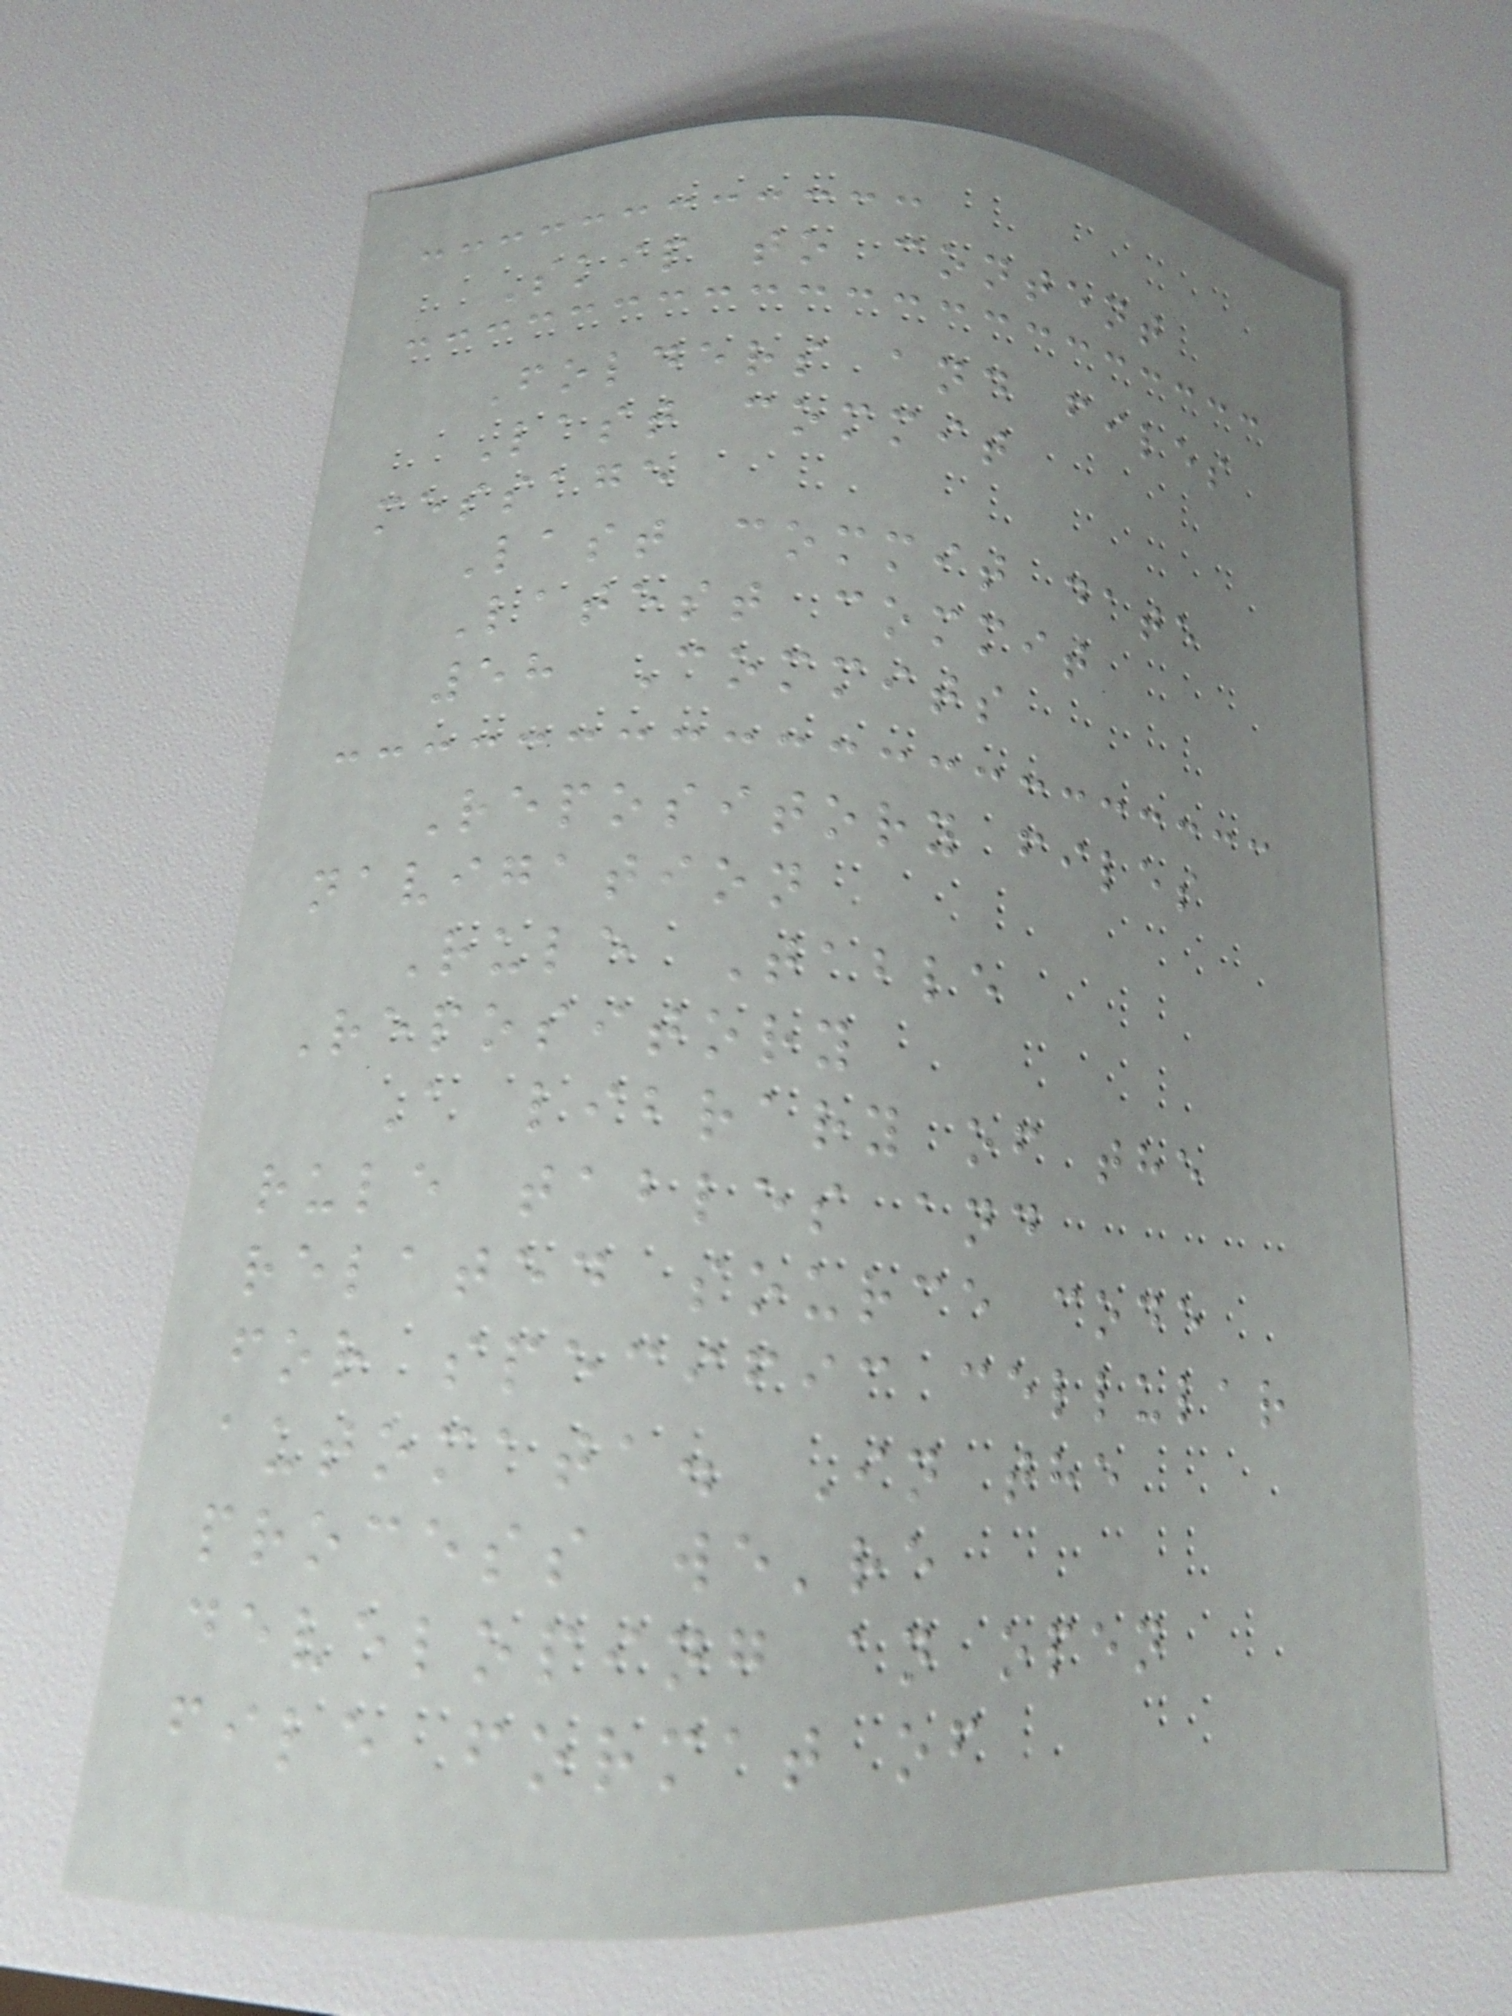Skip to content
Folders and files
Last commit
message
Last commit date
Latest commit
58 Commits
Repository files
navigation
Rule Table
Repository
A library of the
rule tables and
related source code
for specific cellular
automata. In the
process we're
developing an open
file format of
